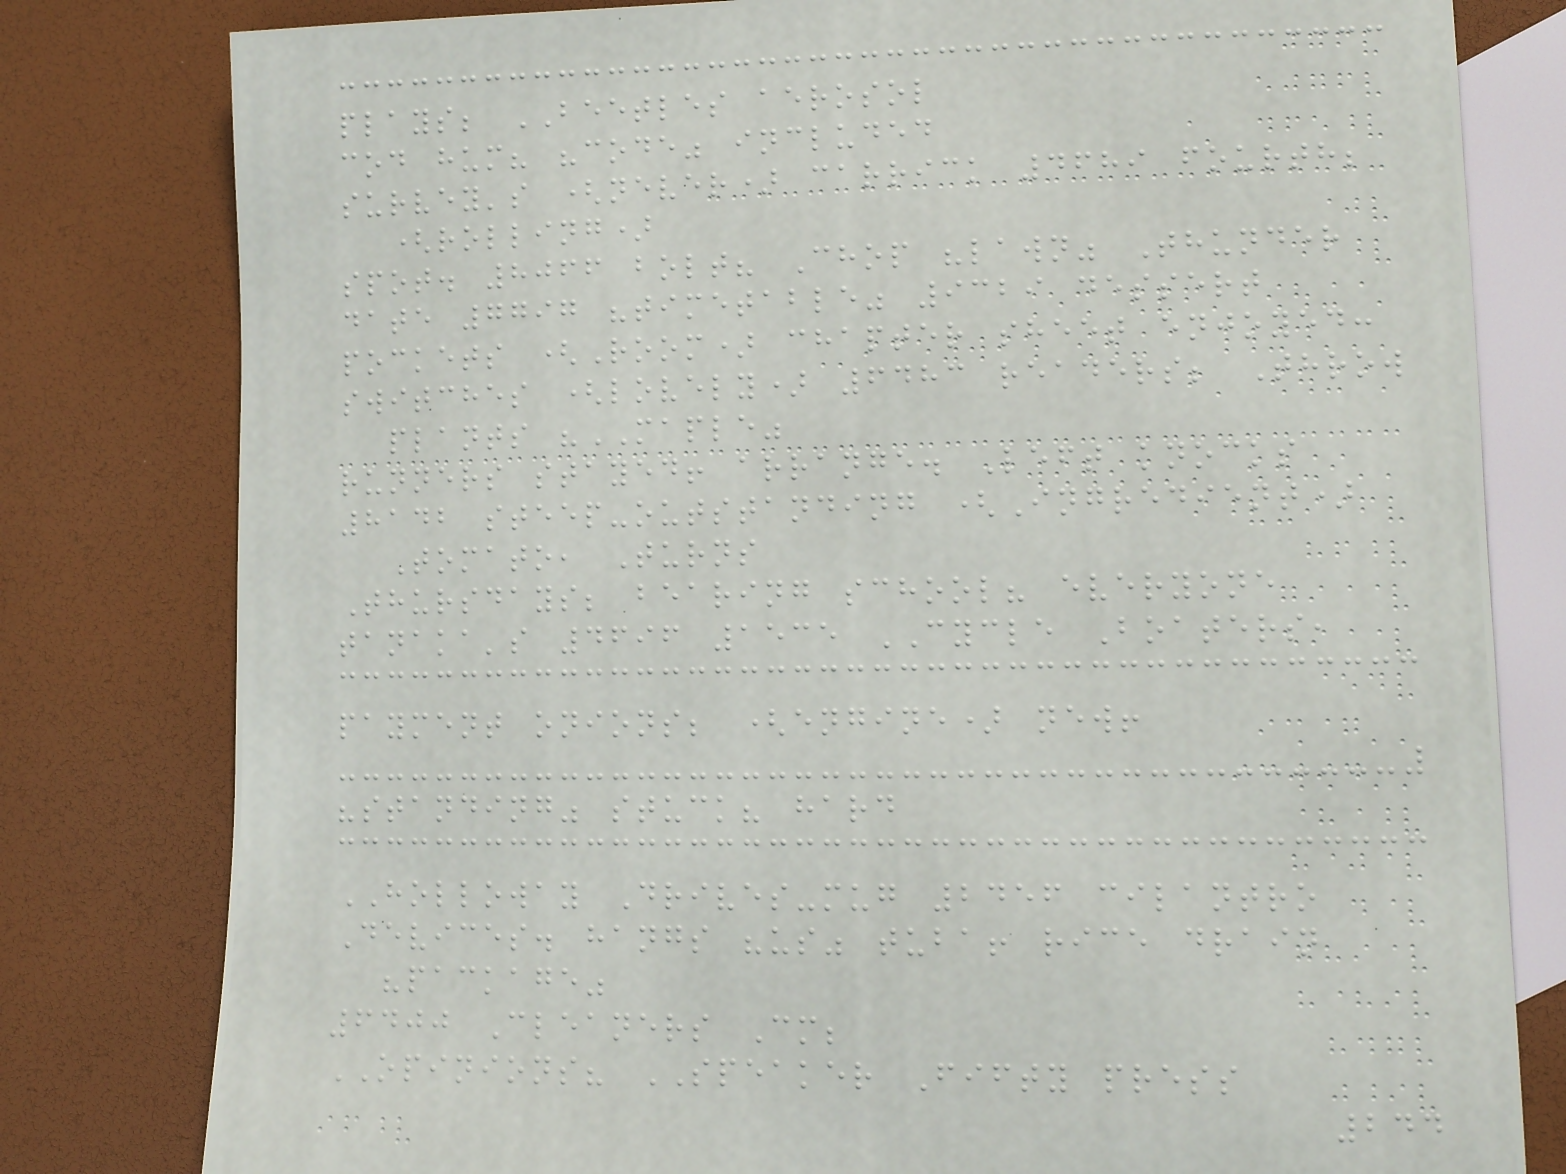plays; BEETLES aerosol
cod hum? "code" included
survey's (never) carrick 4689 fourth;
(rolling)
spot. 8066 bolt? Chop "lawn" Thunder
date 7797 "timetable" 9329 dessert
pockets (Room) chapter sheet enjoyed:
switches (lovely) 6483 readers; Throw
plants "MAPLE"
runners stayed! arrange. Left knocks
8142 steep-outstanding (Ingredient)
Tomato, Turns
Thursdays; bearing school? everyone
tanaka's 4696 1535 CYCLE Boaters,
payment onions; (engine) new!
"standing" stuck? hard
HOLLOWAY Drives-mug 2456 cilantro
Devices. hangs "us" tuba! rice drain
"package"
6400 Cleaners Cm;
OPINIONS? SPEAKER Fifty press
244
